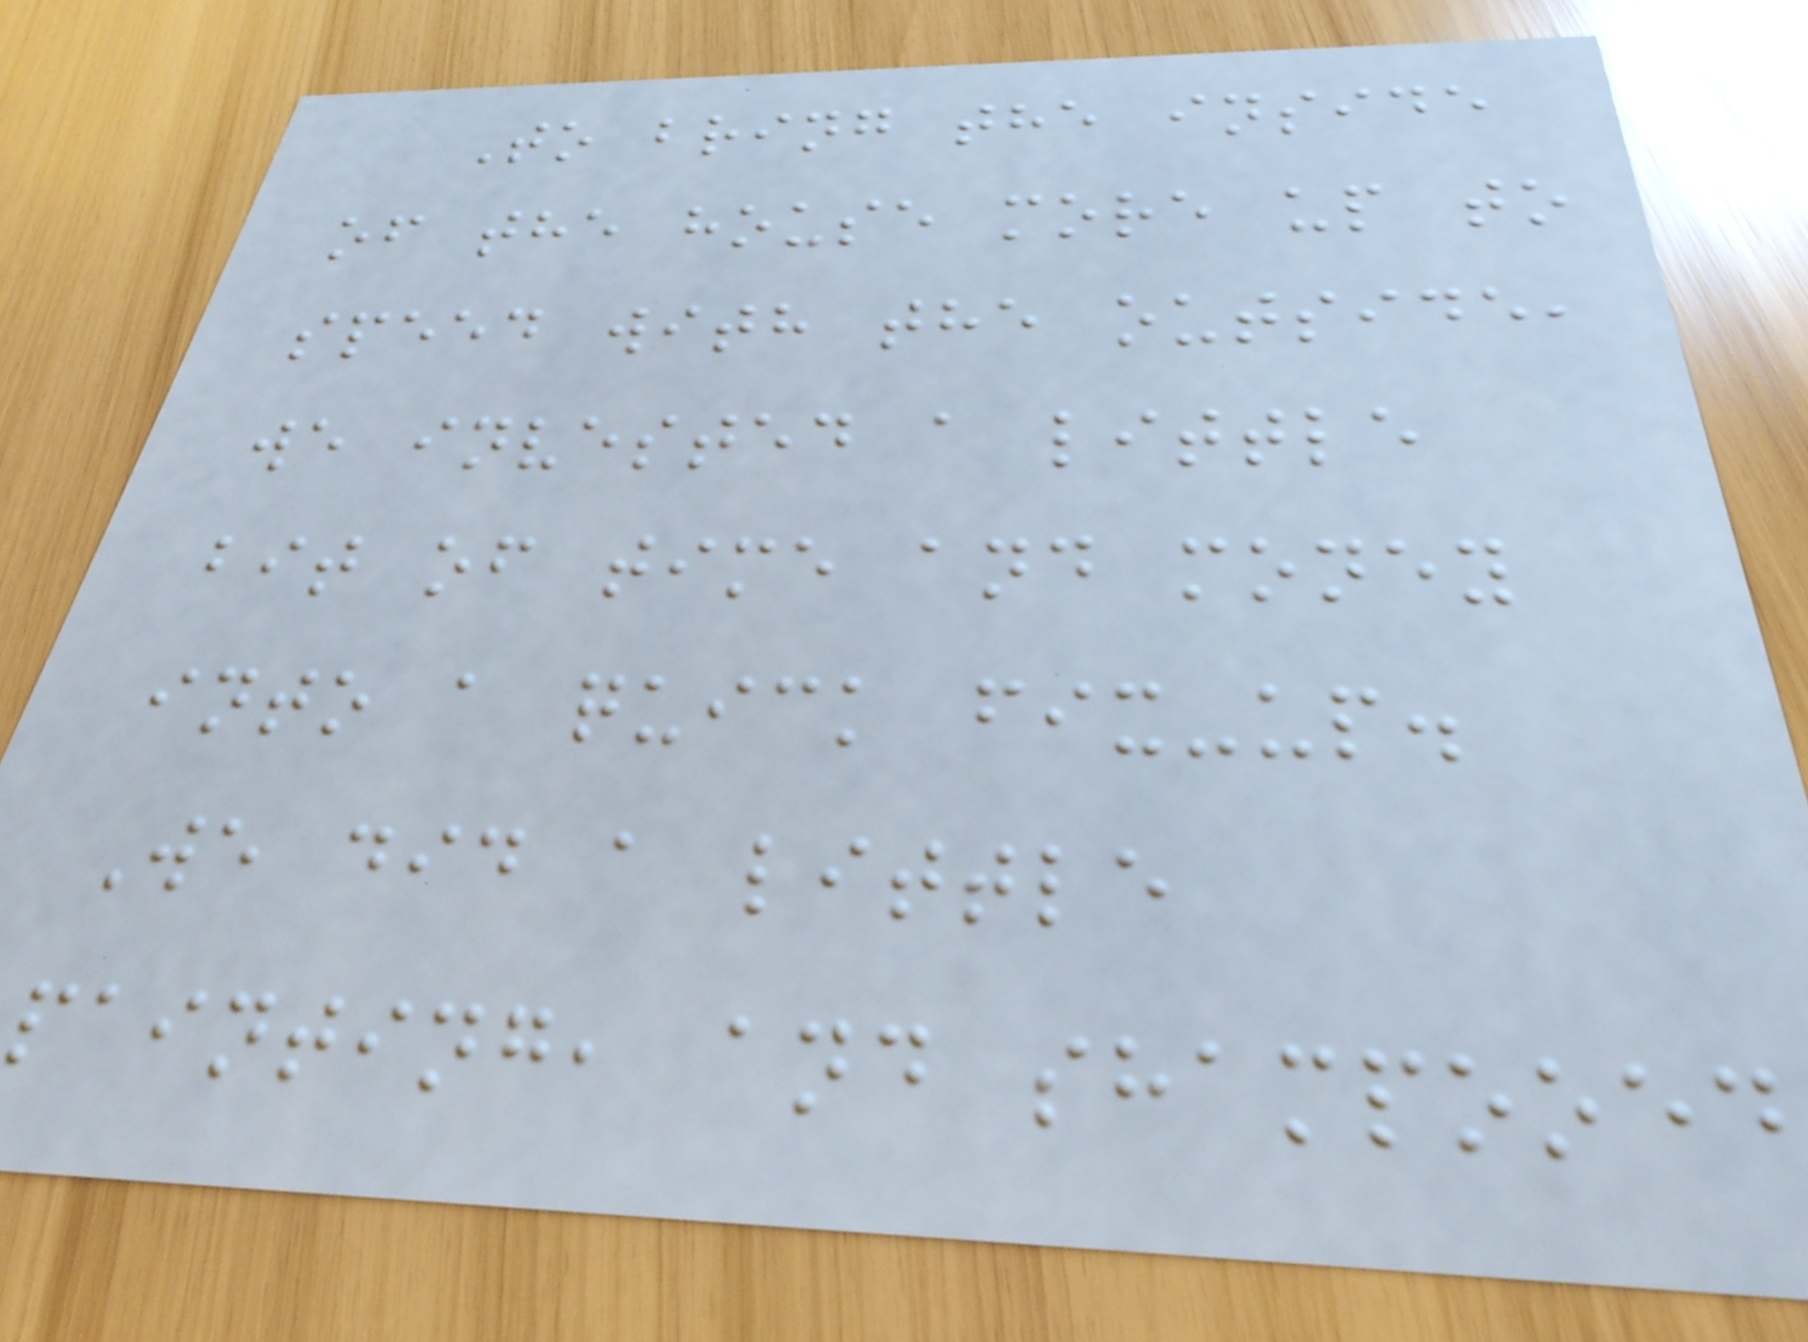To bring the inside
of the house more up to
speed with the outside,
we invested a little
bit of time and money
into a quick fix-up.
We did a little
painting, and shampooed
